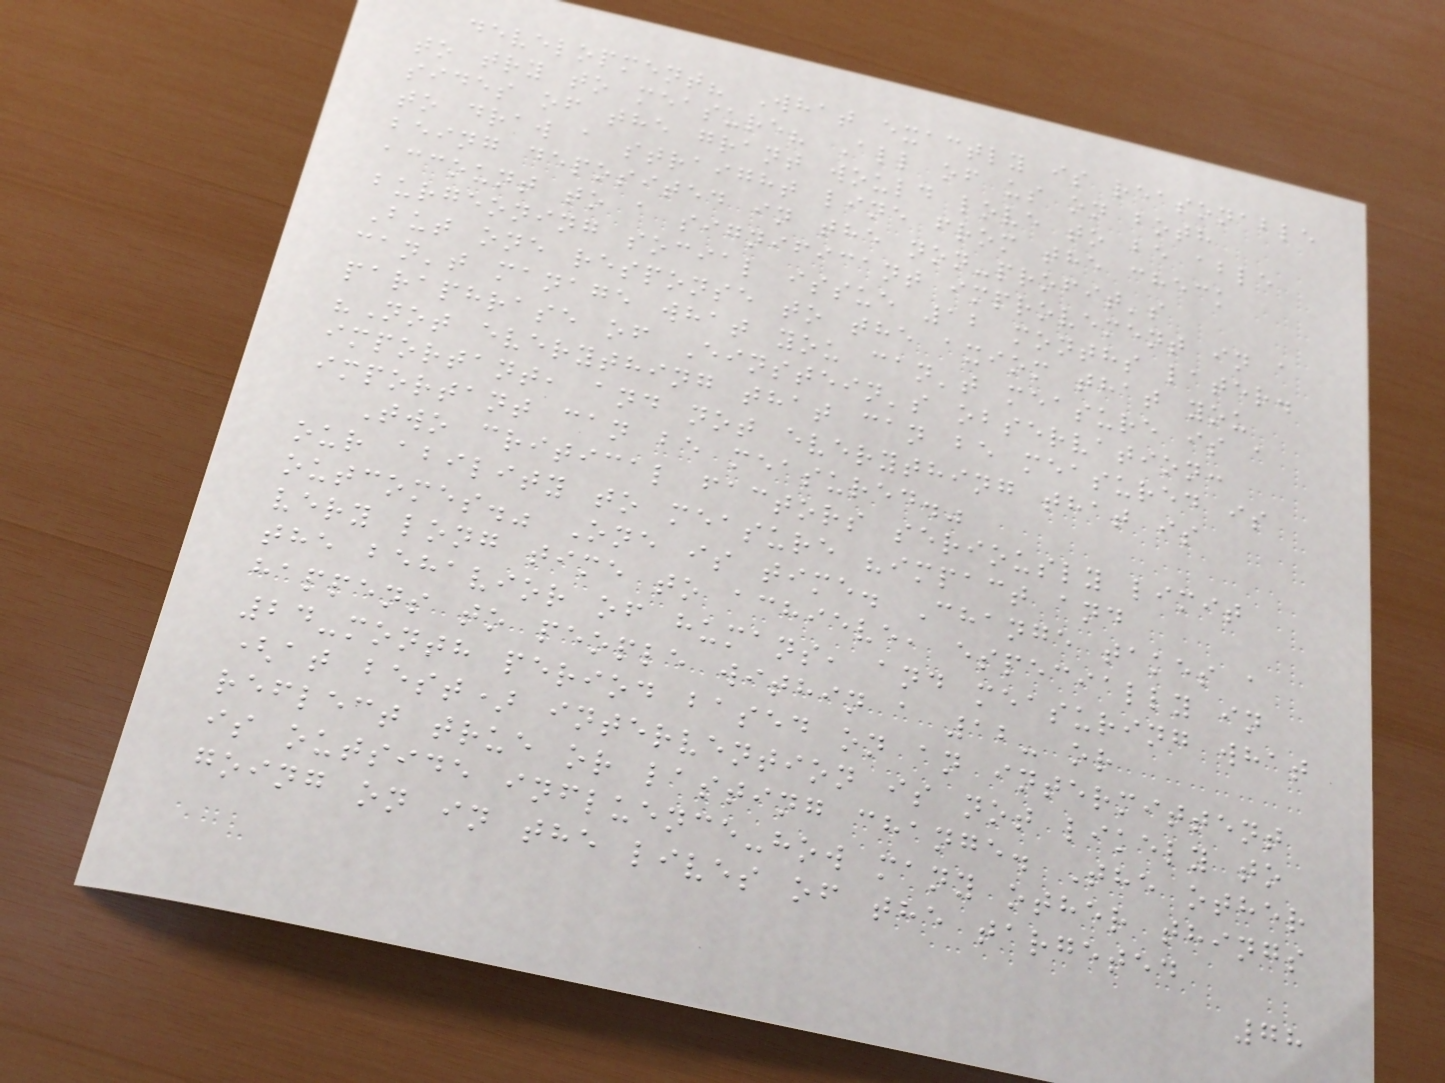development? What exactly is reasonable
to try to measure? All of us on both
sides of the grant would love to be able
to draw a straight line from the check
being deposited in the non-profit's
account to a significant improvement in a
burgeoning social issue 12 months later.
But one response to the axiom that you
can't manage what you can't measure is a
paraphrase of Einstein's observation:
"Not everything that can be measured is
important, and not everything that is
important can be measured."
Two critical factors seriously limit
our ability to measure "impact and
outcomes." One is time. Change takes a
very long time to achieve, especially in
the behavior of humans, and measuring what
happens to people within a 12- or
24-month period based on an intermittent
(at best) intervention is not likely to
reflect true or lasting change. The other
is outside influence-how many other things
going on in the lives of the targeted
78
